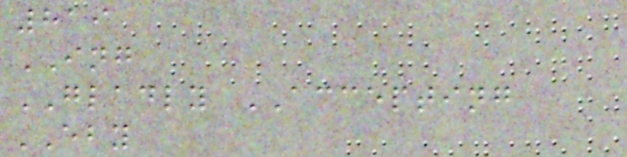819
ING
GLADLY ACCEPTING
EBY
